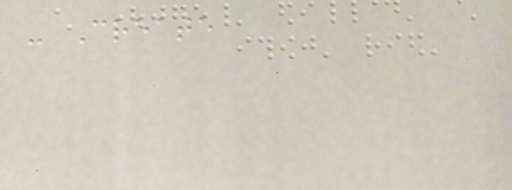- Create
